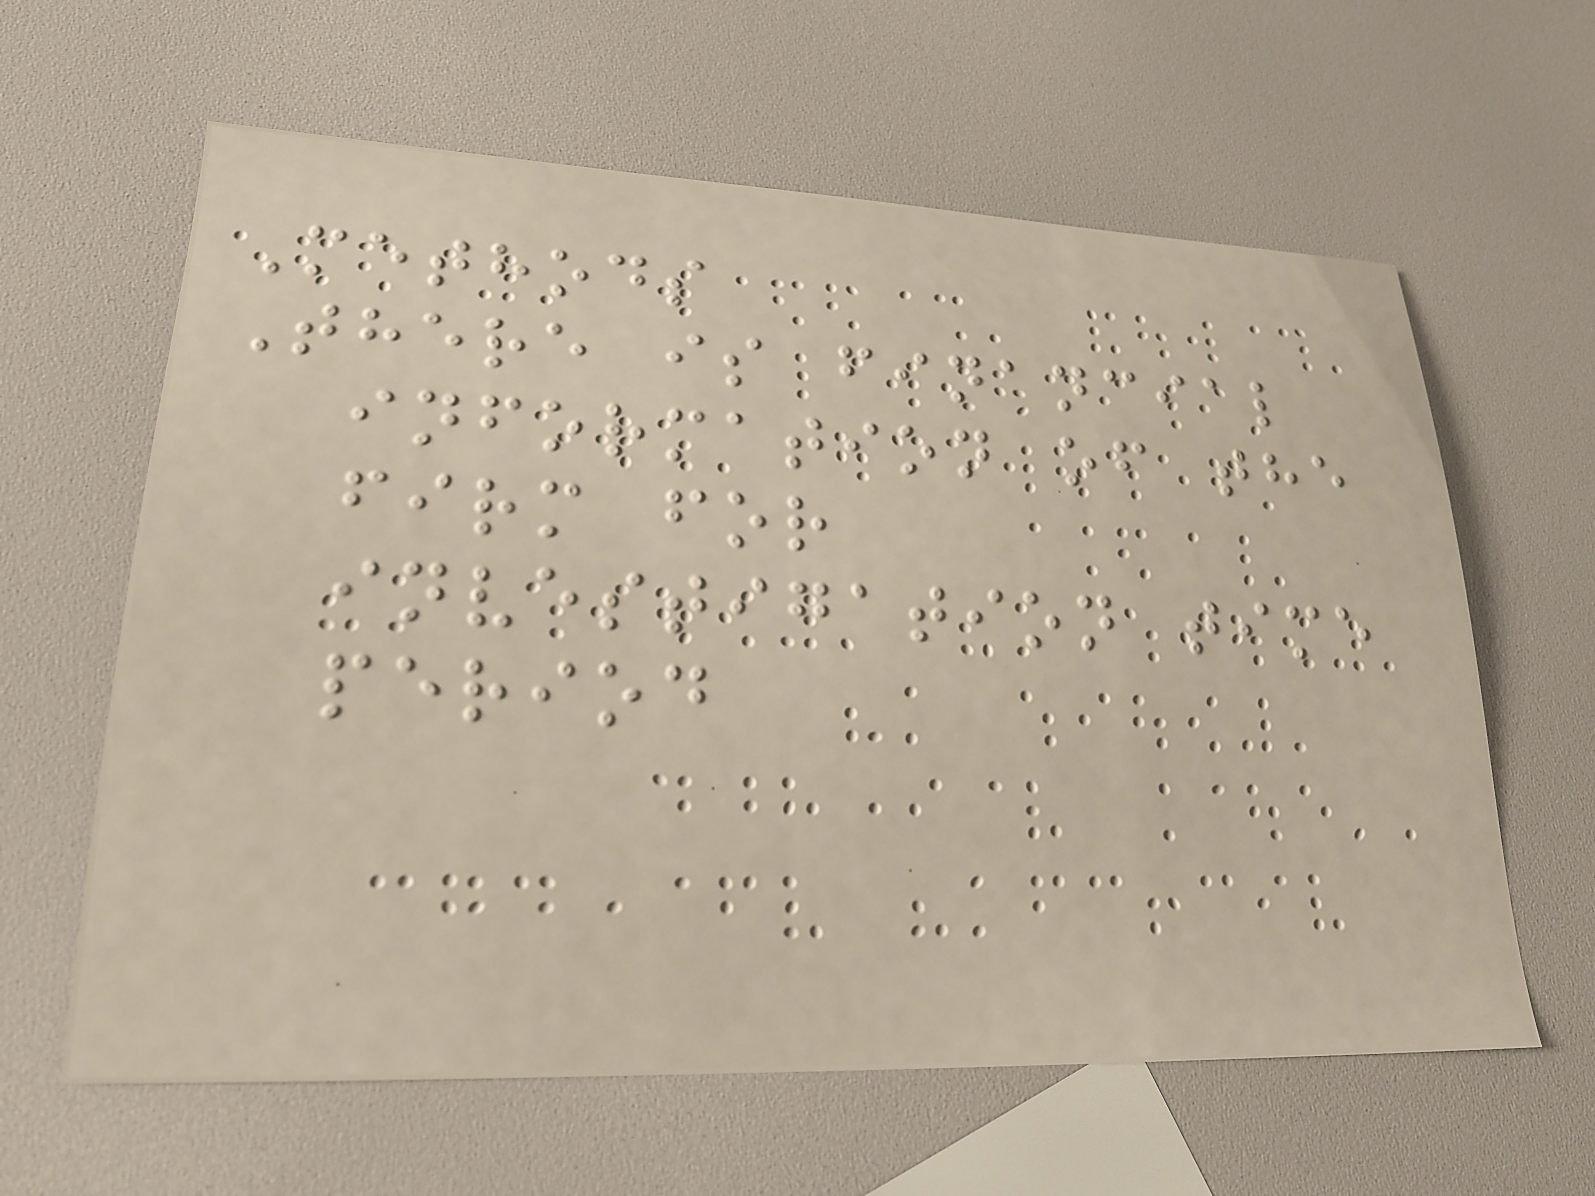Methods
There is financial
information of the
firm for
investigation time
period
